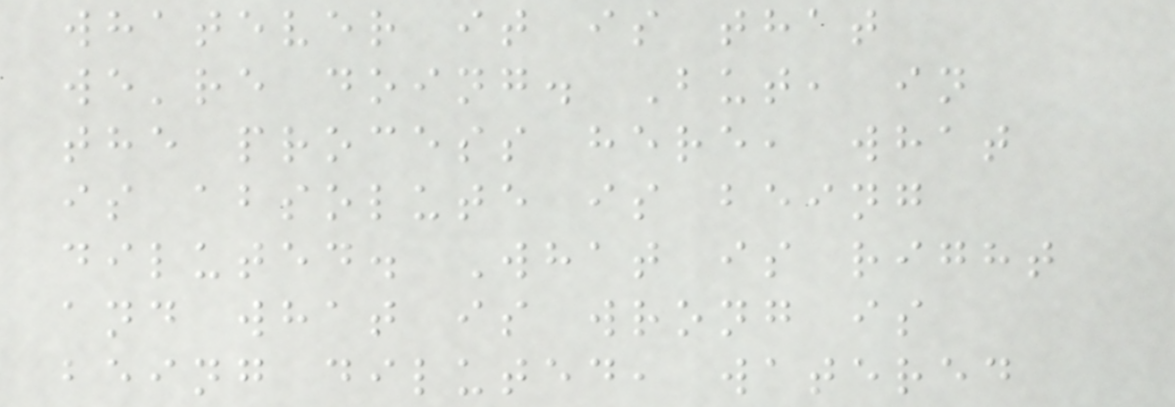whatever it is that
we're doing. But, in
the process here, what
is absolute is being
diluted. What is right
and what is wrong is
being diluted, watered
